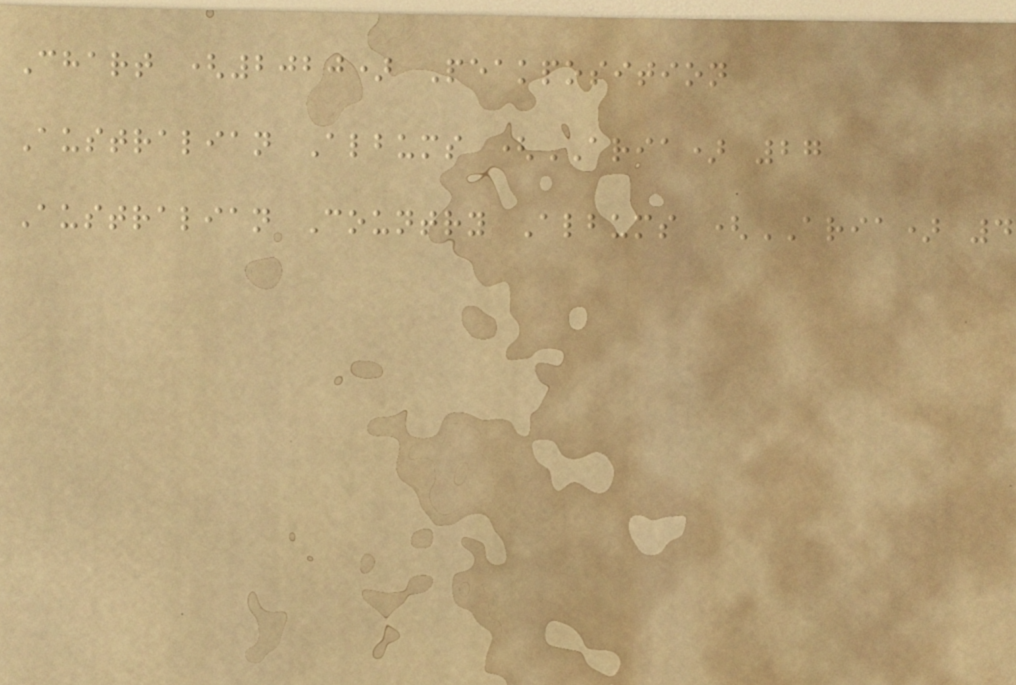Chart (2020) Peakposition
Australian Albums (ARIA) 27
Australian Country Albums (ARIA) 4
